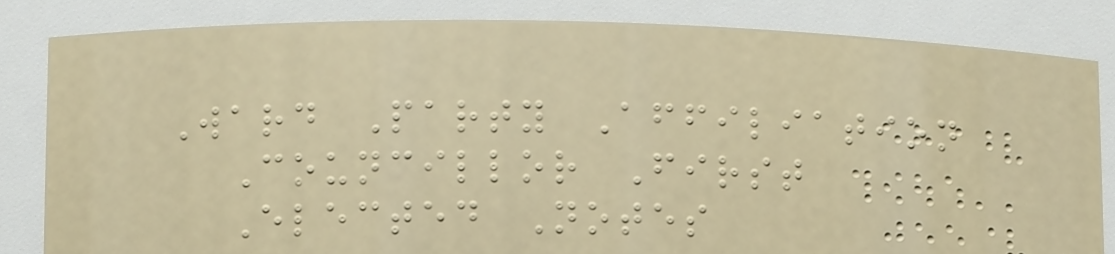Ward Party Affiliation
Councillor First
Elected Notes
